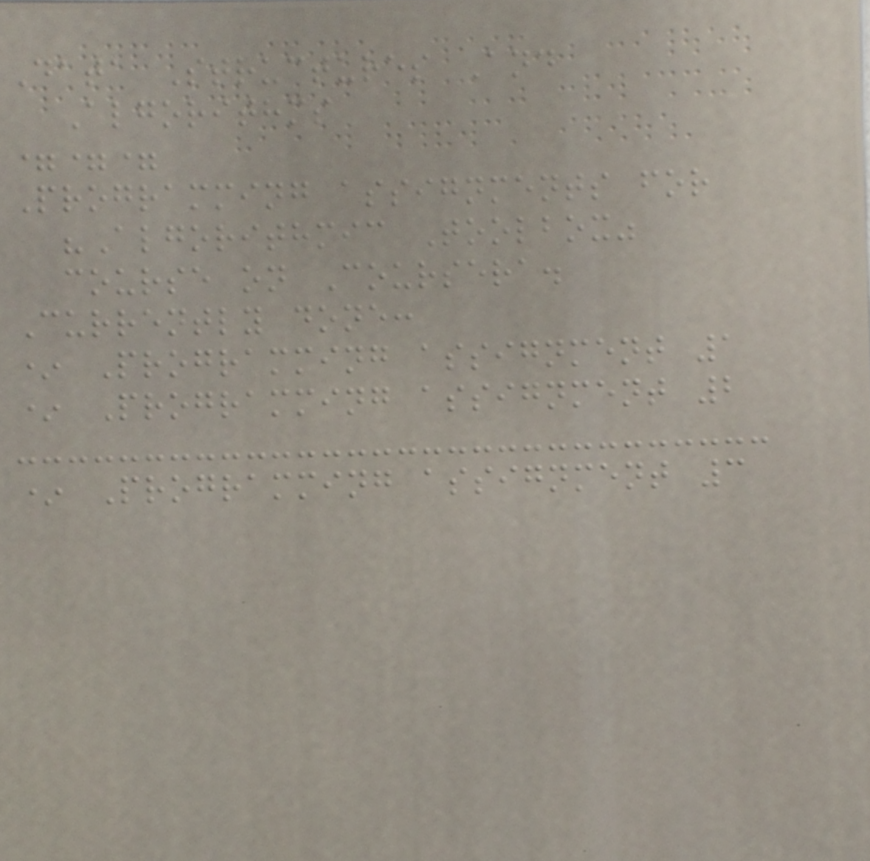Data Structures And
Algorithms
===
Programming assignments for
"Algorithmic Toolbox"
course on Coursera.
Currently done:
* Programming assignment 1
* Programming assignment 2
* Programming assignment 3
